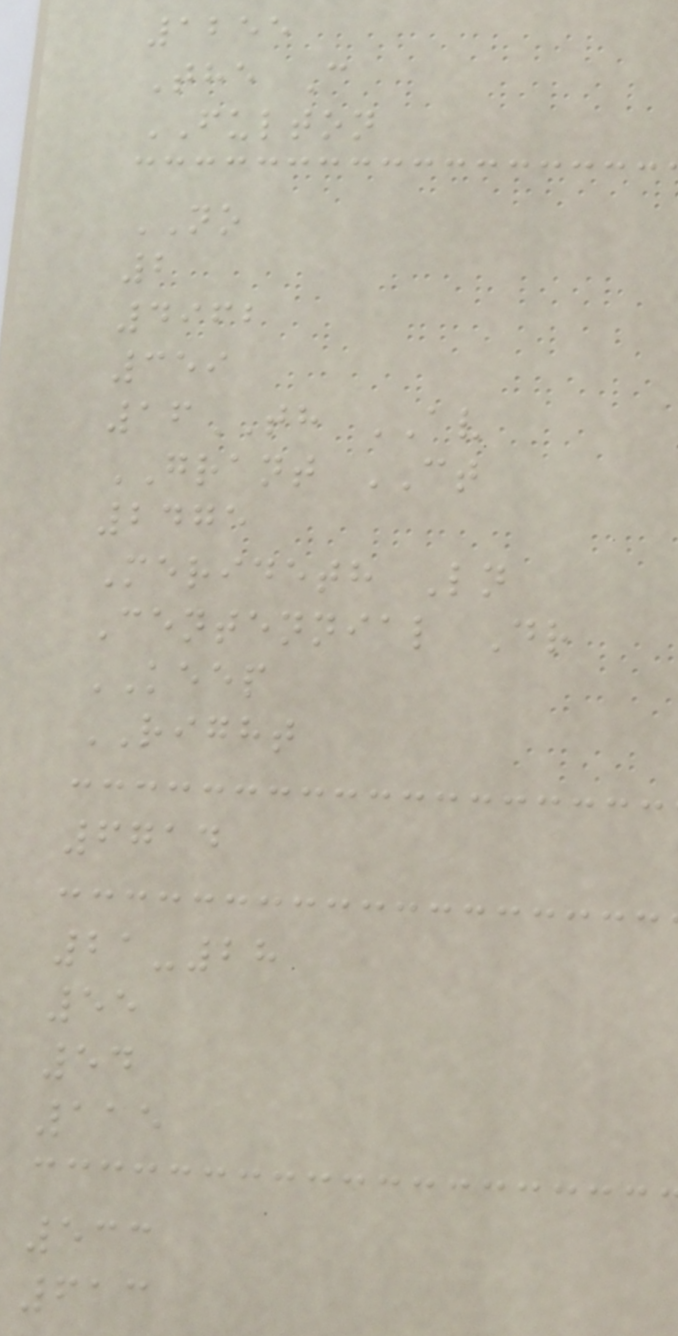1255
The C
FULTON
NO
2
4962
359
16TH AV
GRANT CT
2475
Merideth Ln
Centennial Dr
KEEP
RIGHT
6714
21-28
55
54
115
533
613
